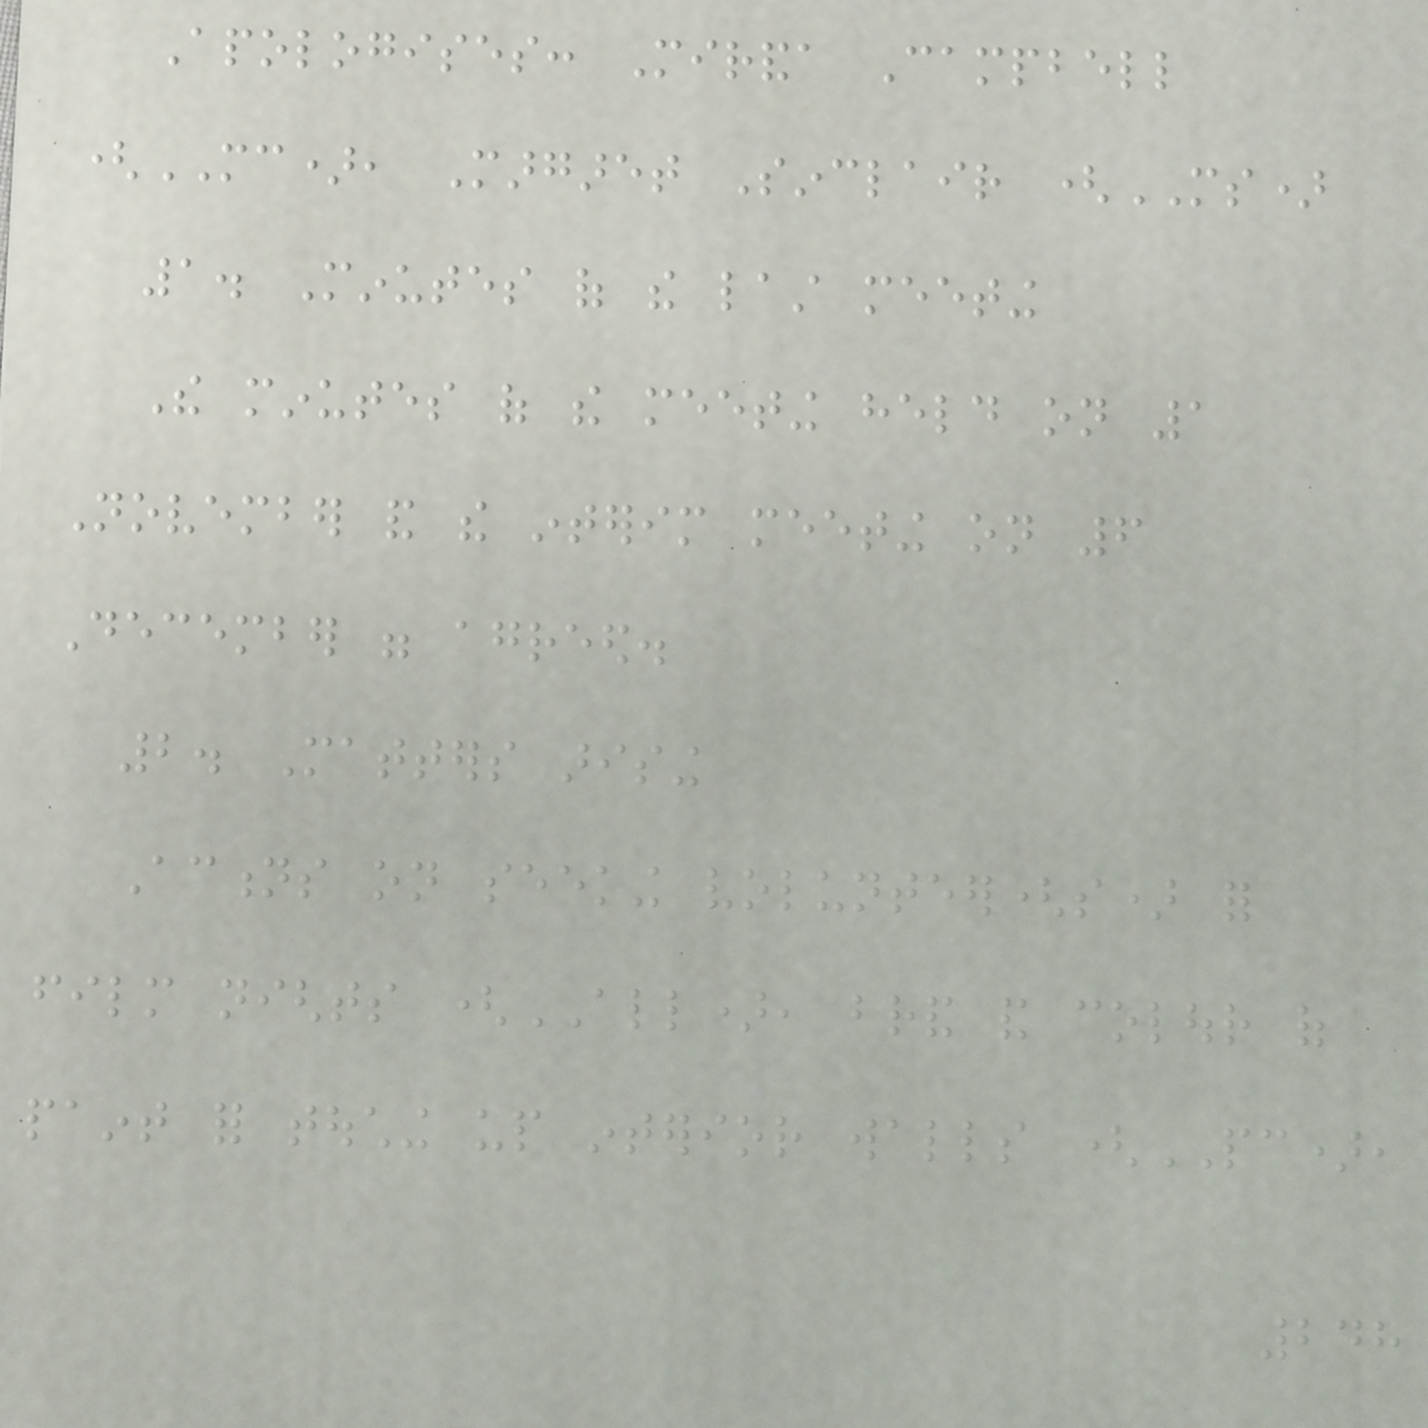Apologises: Miranda Campbell
(MC), Margaret Sinclair (MS)
1. Minutes of the last meeting
The minutes of the meeting held on 1
November and the interim meeting on 6
December were agreed.
2. Matters arising
Actions on seeking volunteer(s) for
film nights (ALL), brand and colour of
paint for touching up interior walls (PC),
248
